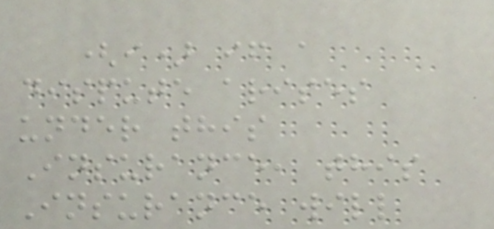(i) if a
dispute arises
under this
Insurance, this
Insurance will
